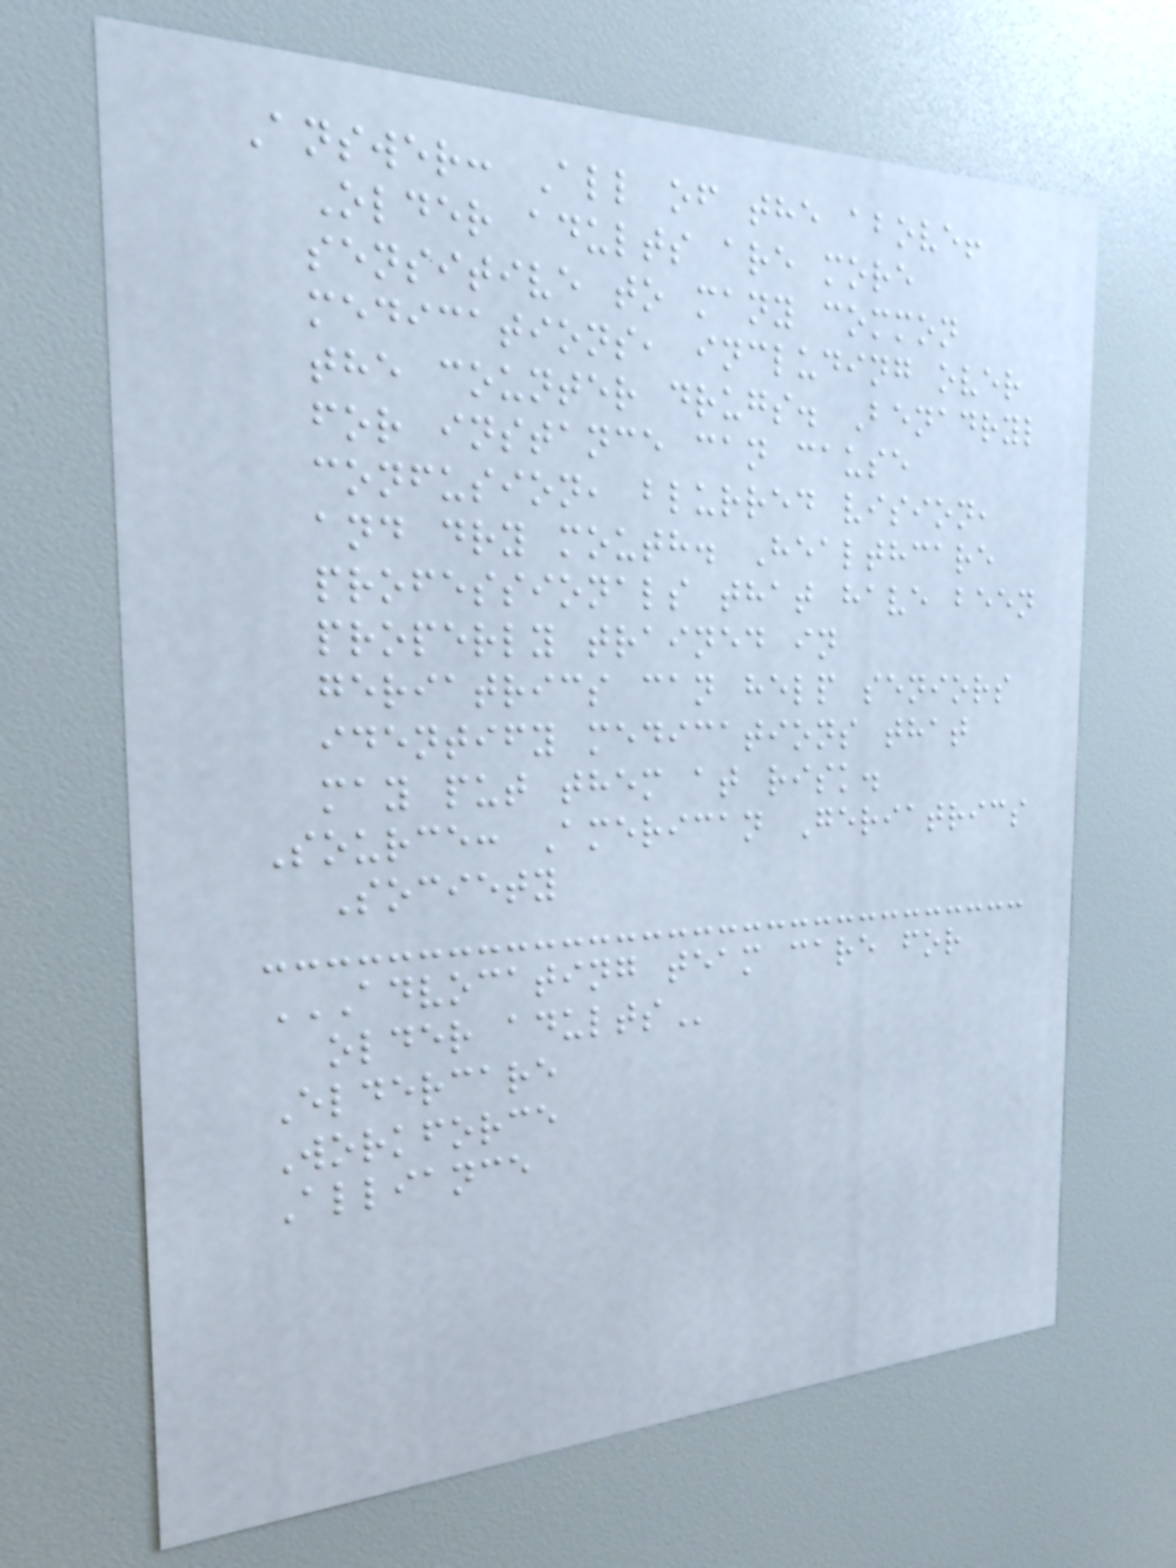Answer: All of the above!
Older adults are more
sensitive to many common
medications, including over
the counter drugs. Benadryl
for instance can cause
confusion, blurred vision,
and dry mouth. Healthcare
professionals that have been
properly trained in
geriatrics can help seniors
identify medications that
may put them at risk.
Source: American Geriatrics
Society
ADVOCATING TEAM CARE FOR
OLDER ADULTS
Eldercare
Workforce
Alliance
